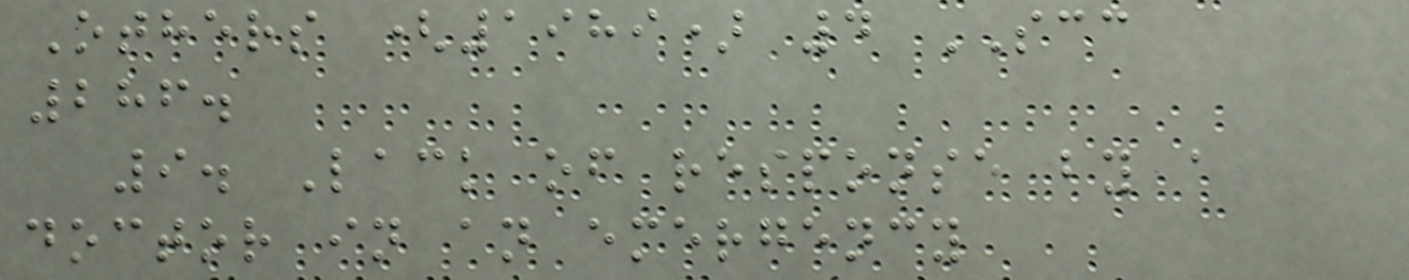Others (1989) 4 SCC
286.
9. Lack of response by a
doctor in an emergency
